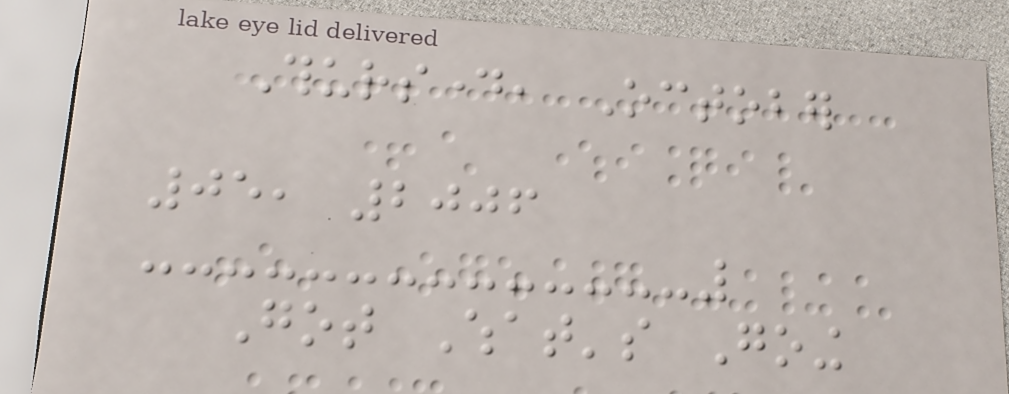Thursday, October
05, 2006
Got What's Going
